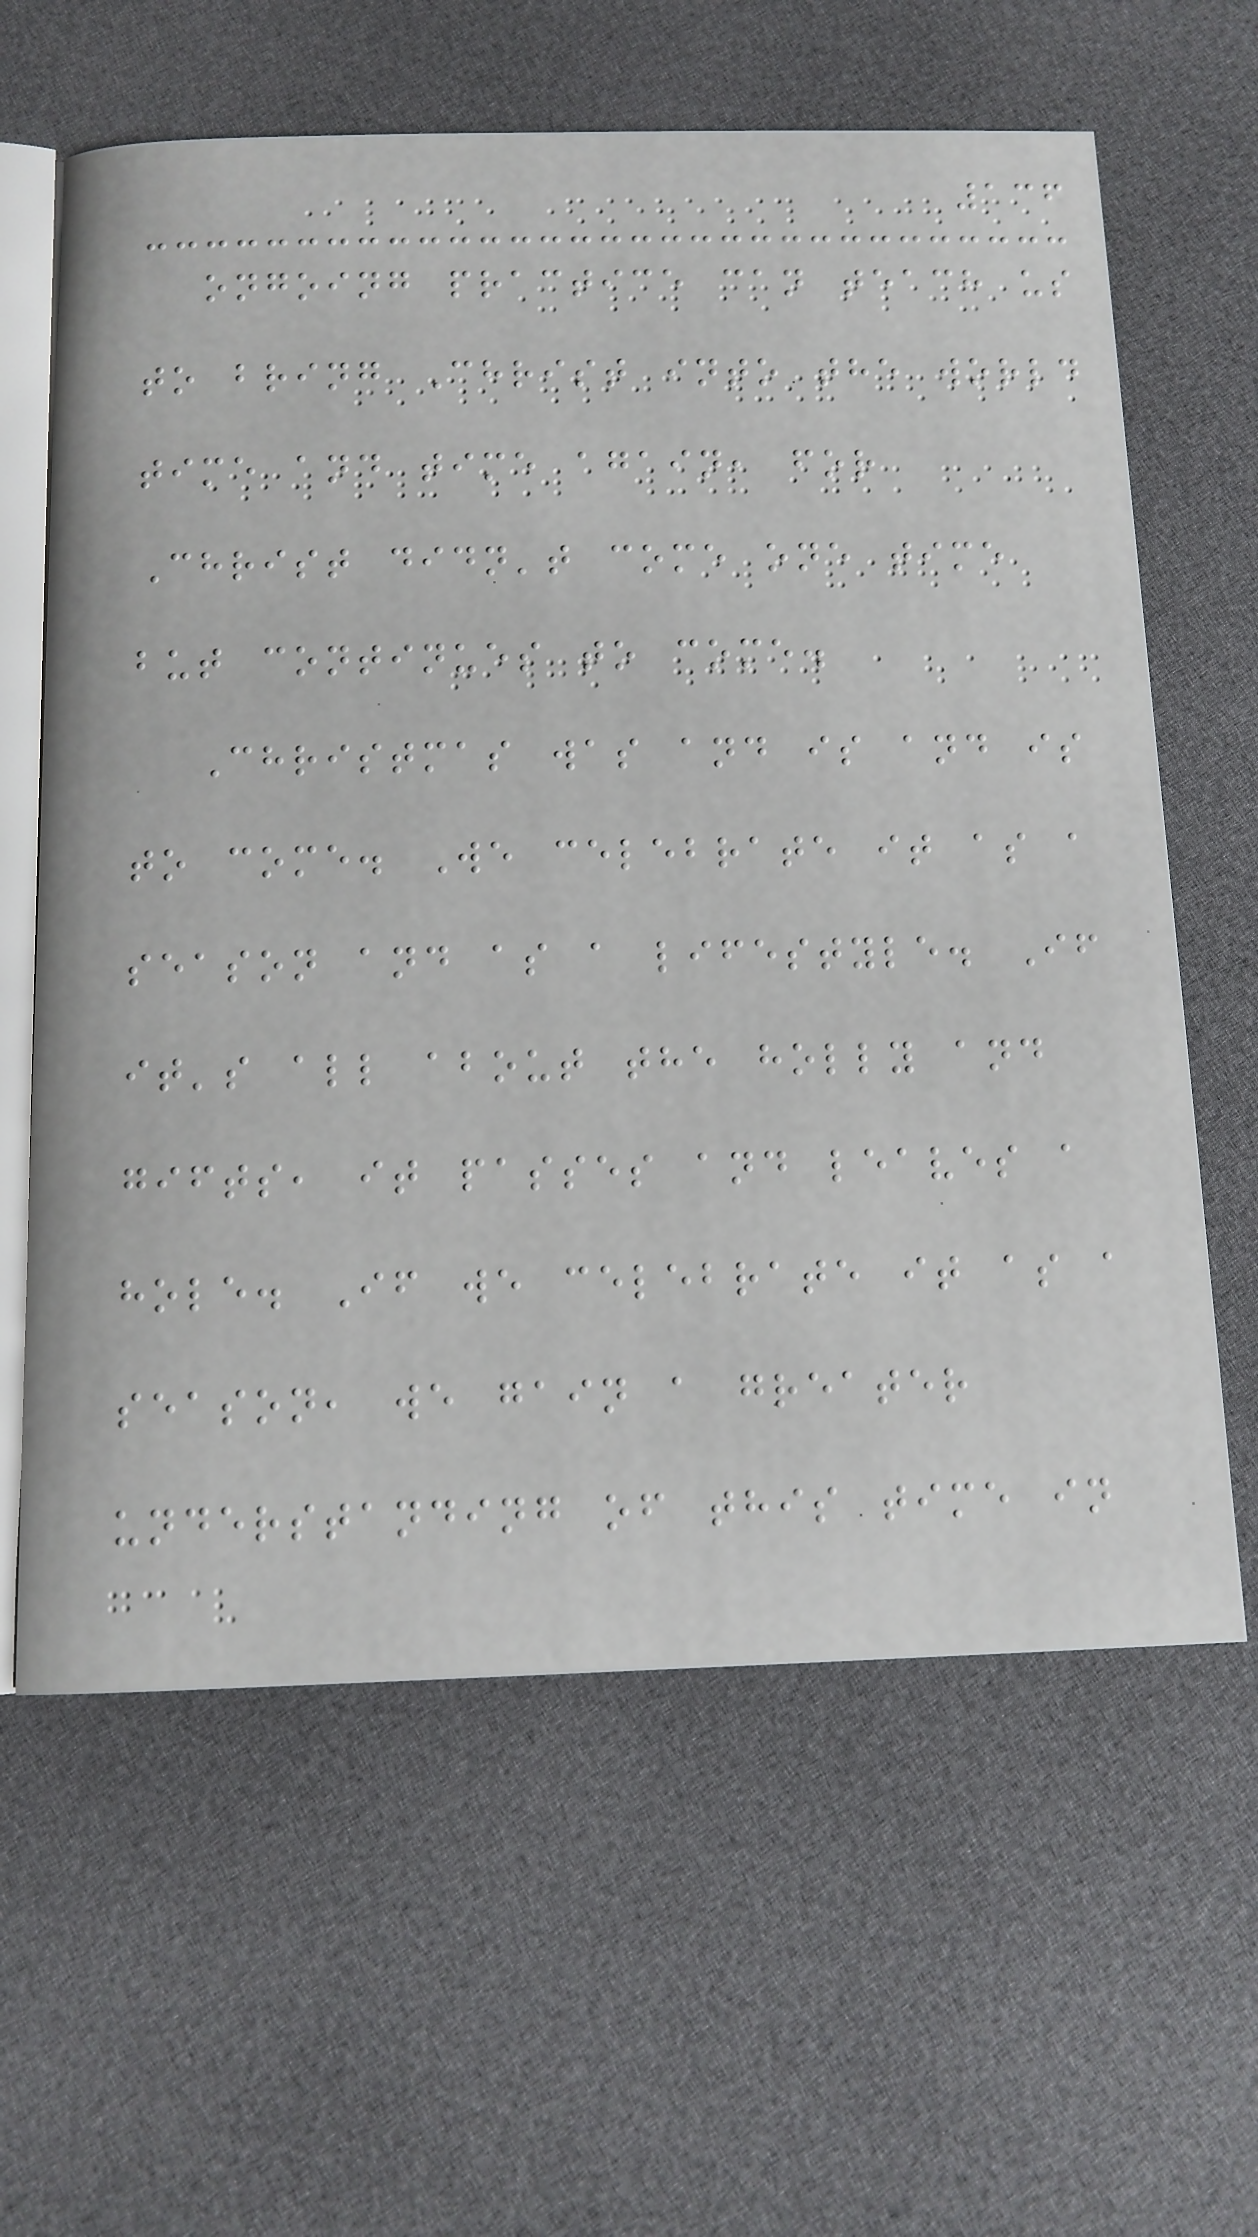136
ongoing practice can teach us
to bring Christ into the world
time and time again, for
Christ didn't come one time
but continues to come.
Christmas was and is and is
to come. We celebrate it as a
season and as a lifestyle. If
it's all about the holly and
gifts, it passes and leaves a
hole. If we celebrate it as a
season, we gain a greater
understanding of this time in
